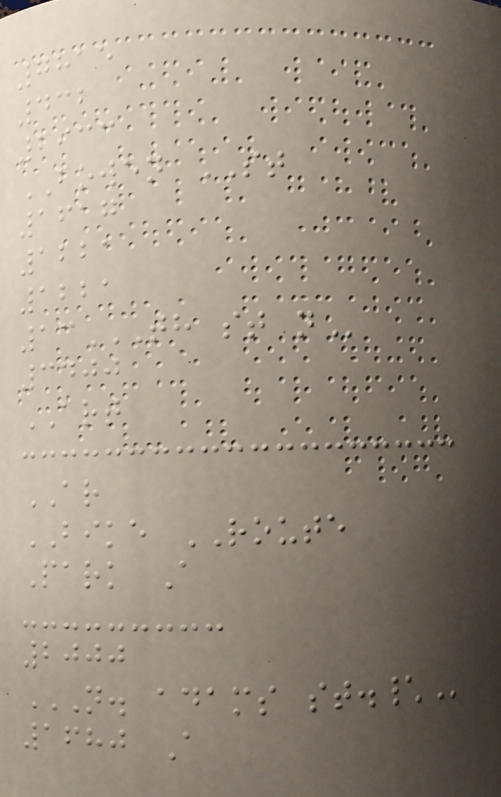7815
432
2933
BOWEN ST
1617
1221
1221
13TH ST N
3400
ART
AR
BIKE ROUTE
Park A
2000
N. ADAMS ST.\
1680 A
